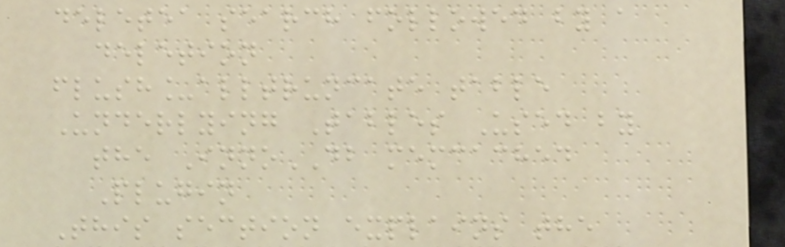deletea search followed by a
deletion
flush_alltruncate table
Underlying Tables Used by
the InnoDB memcached
Plugin
This section explains the
